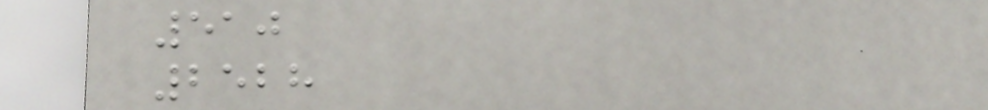510
2528
